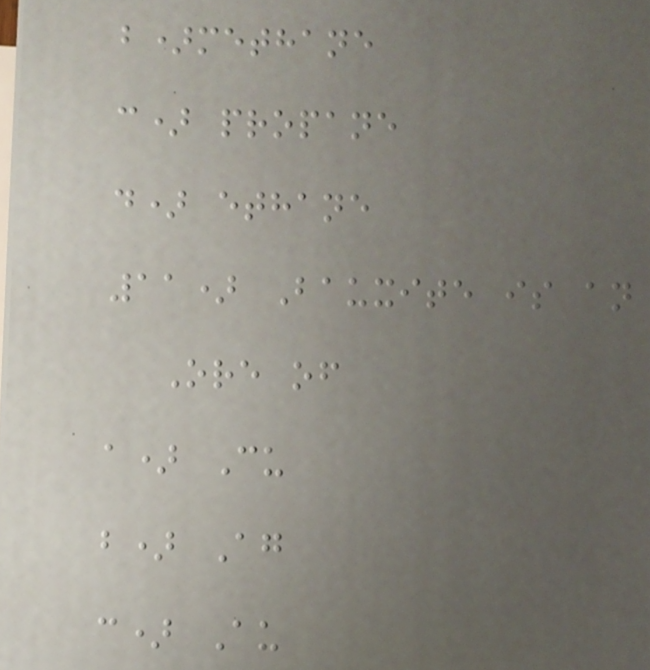b)methane
c) propane
d) ethane
11) Bauxite is an
Ore of
a) Cu
b) Ag
c) Au
